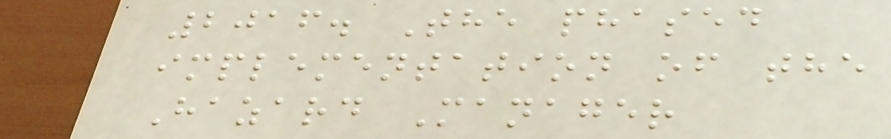2016. The phased
implementation of the
Hazard Manager
